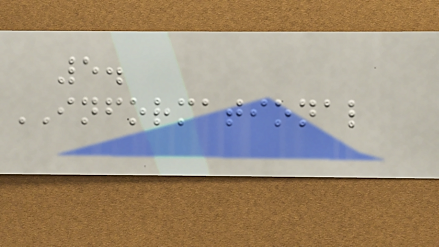5.
INFORMATIONAL
